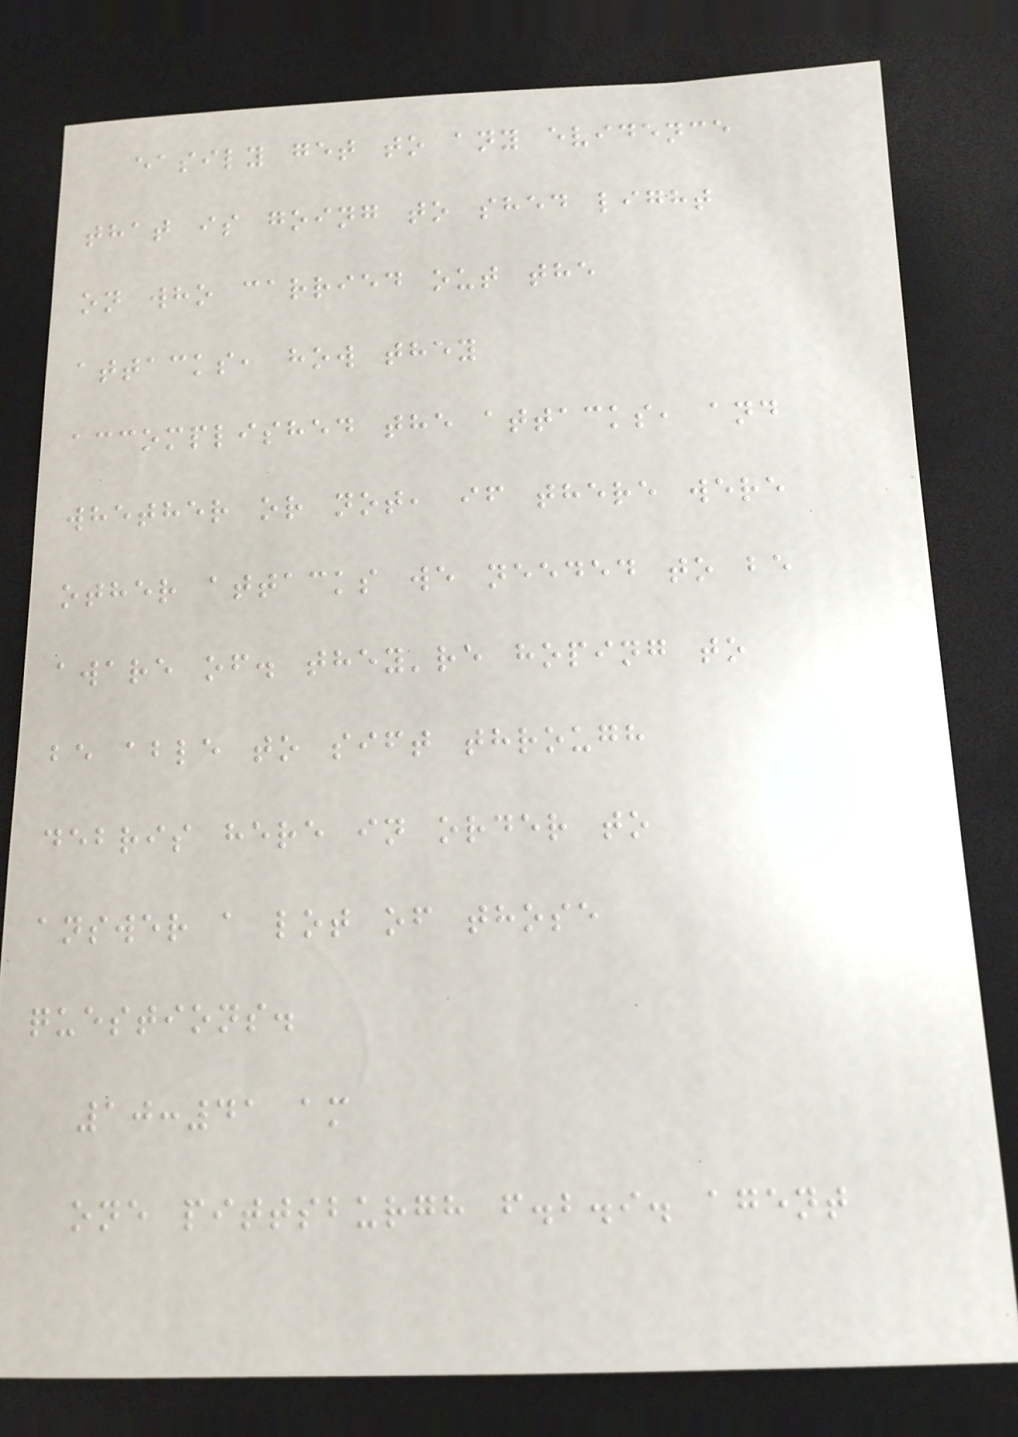easily get to any evidence
that is going to shed light
on who carried out the
attacks, how they
accomplished the attacks, and
whether or not, if there were
other attacks we needed to be
aware of. they're hoping to
be able to sift through
debris here in order to
answer a lot of those
questions.
10:41 am
one pittsburgh f.b.i. agent
